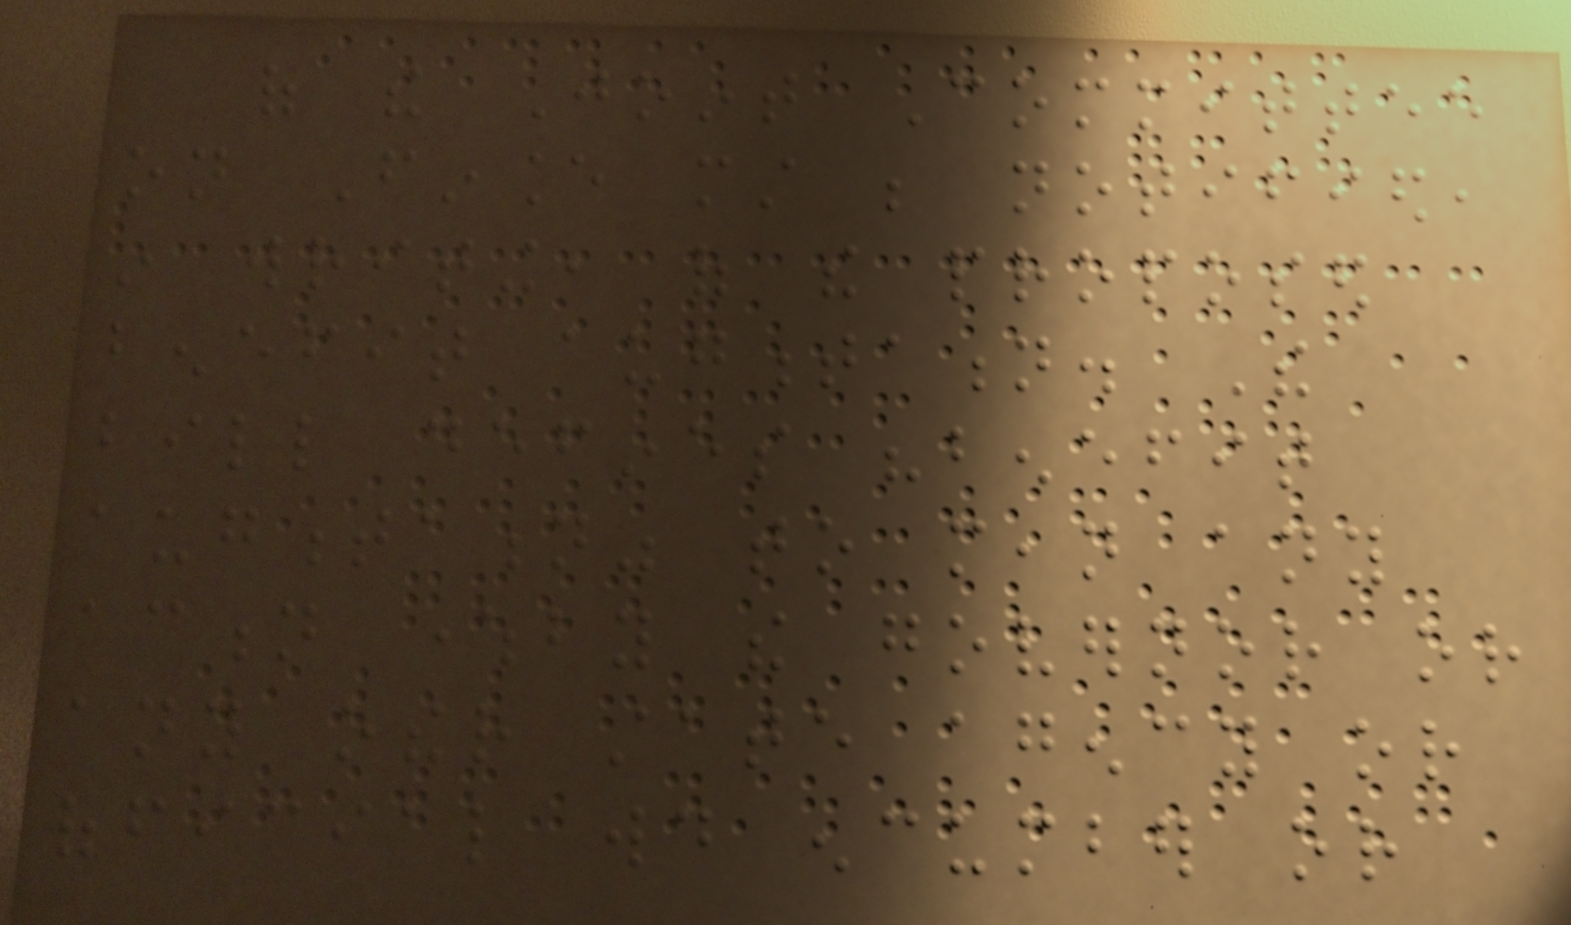of the Joint Committee
on Finance must be notified,
in writing, of the proposed
benefit augmentation. The
bill defines "benefit
augmentation" to mean any
action whereby the governor or
any other state agency or
official would encumber or
